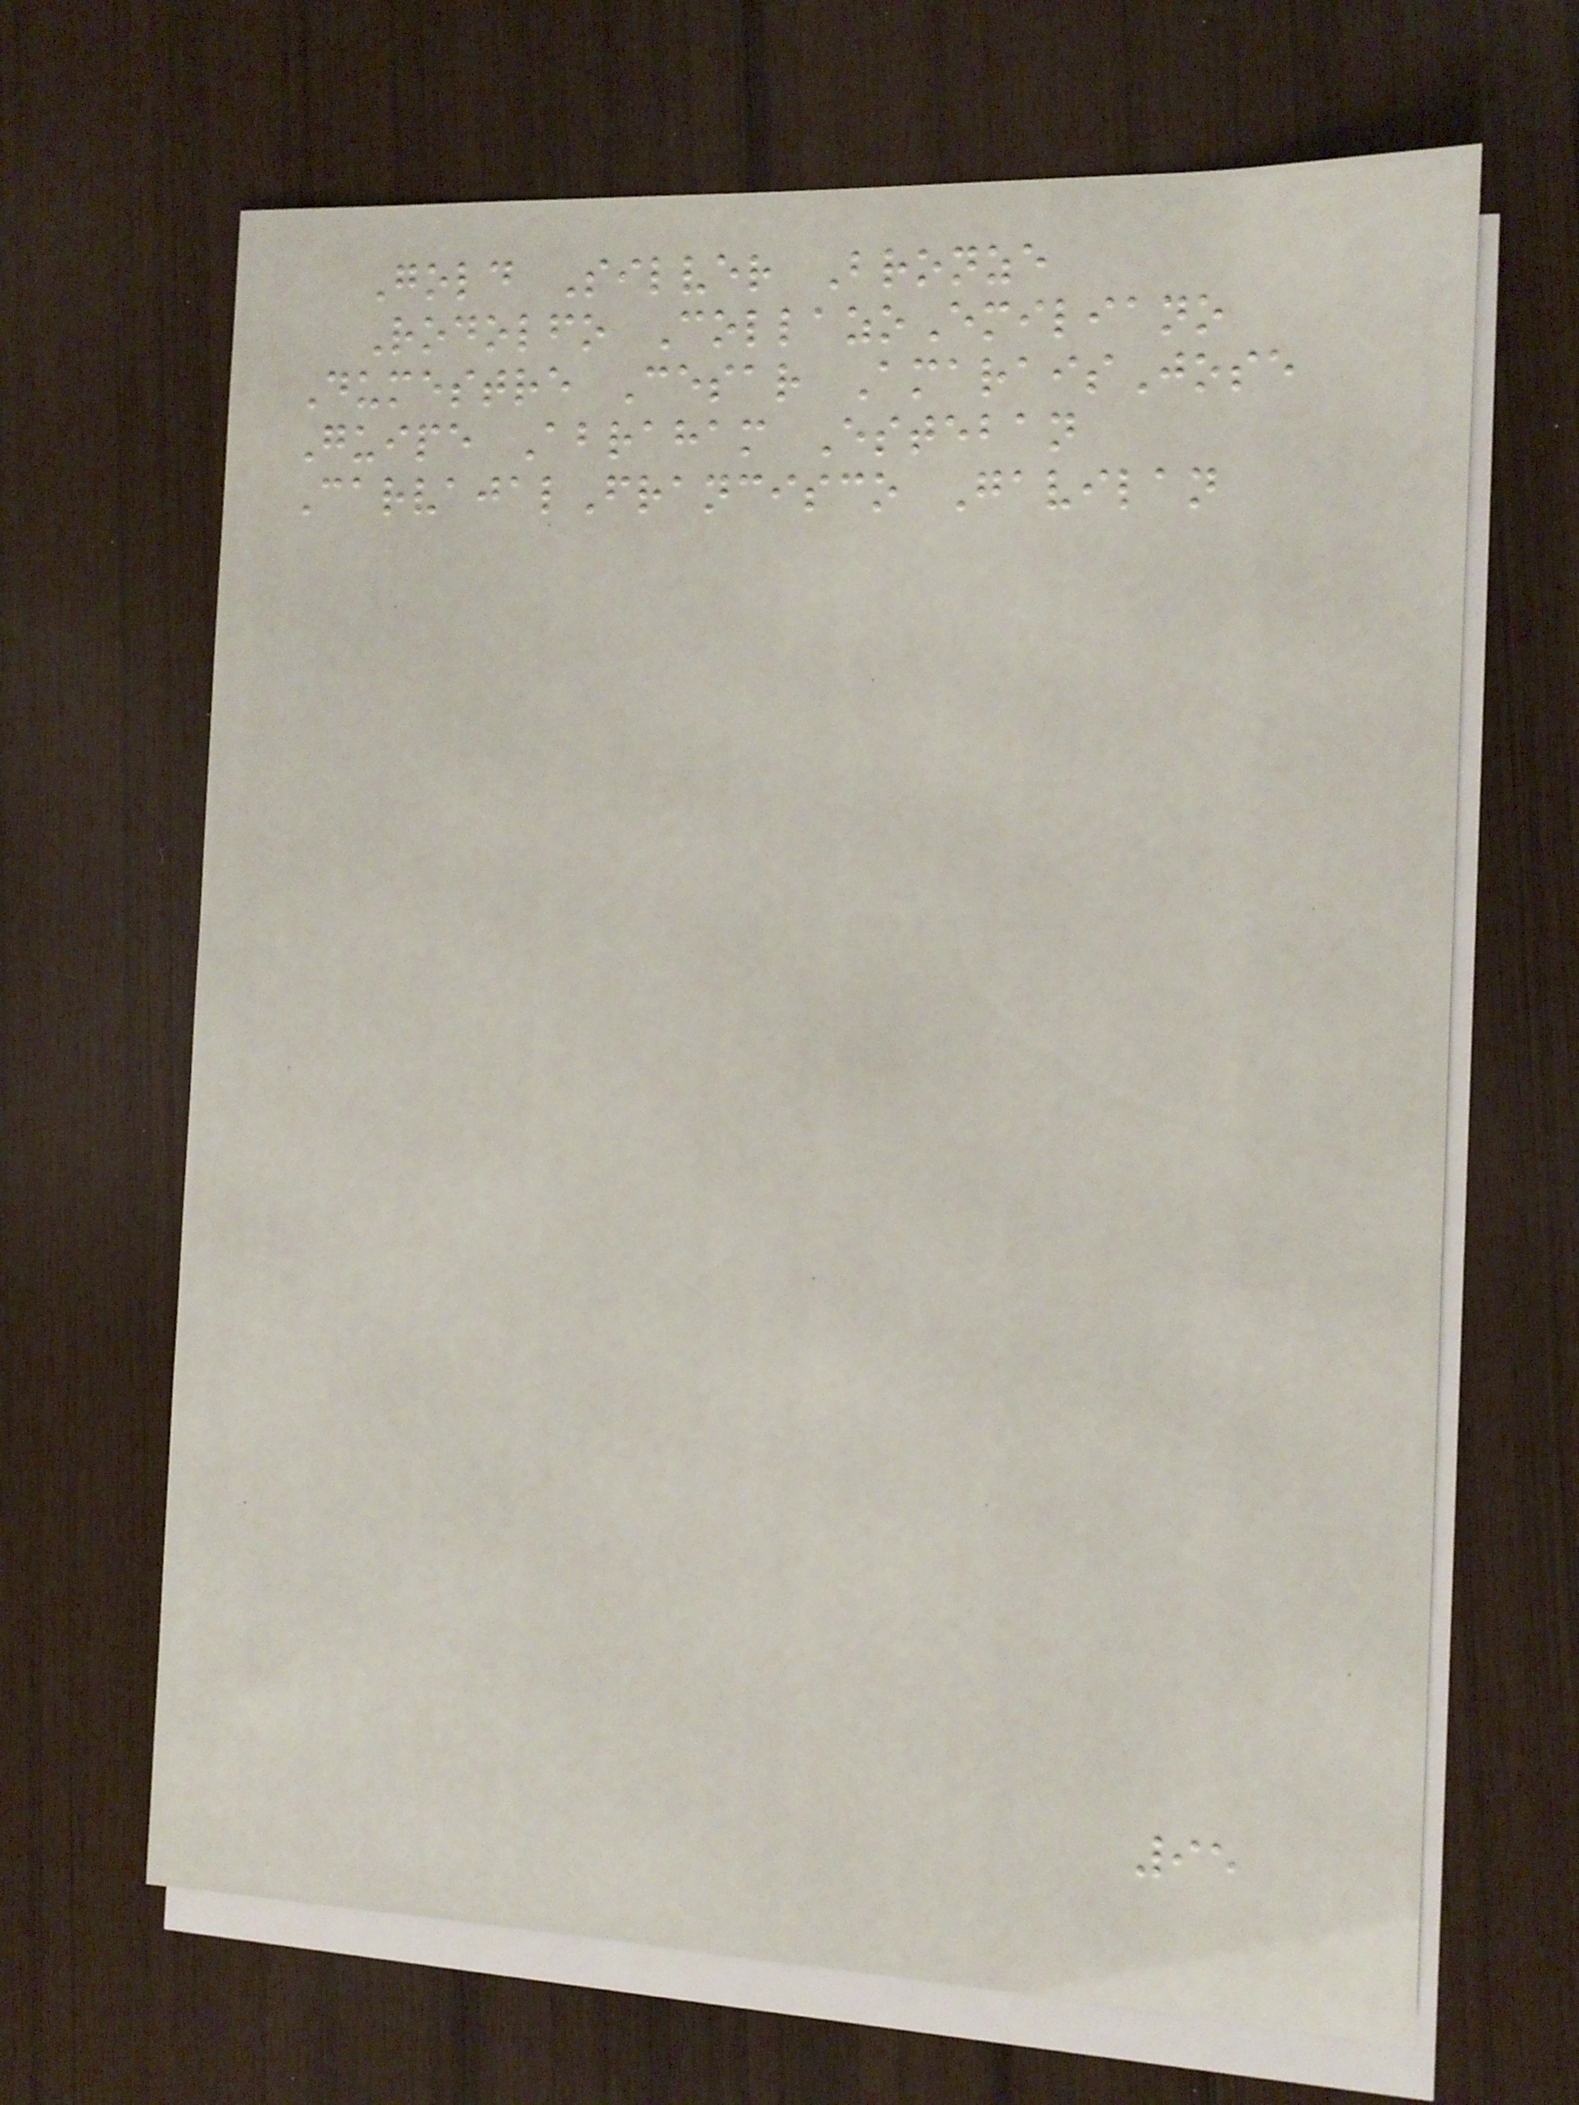Gold Silver Bronze
Rodolfo CollazoEmiliano
Dumestre Cesar AmaraisJose
Guipe Abraham Esteban
CarvajalFrancisco Gavilan
95
